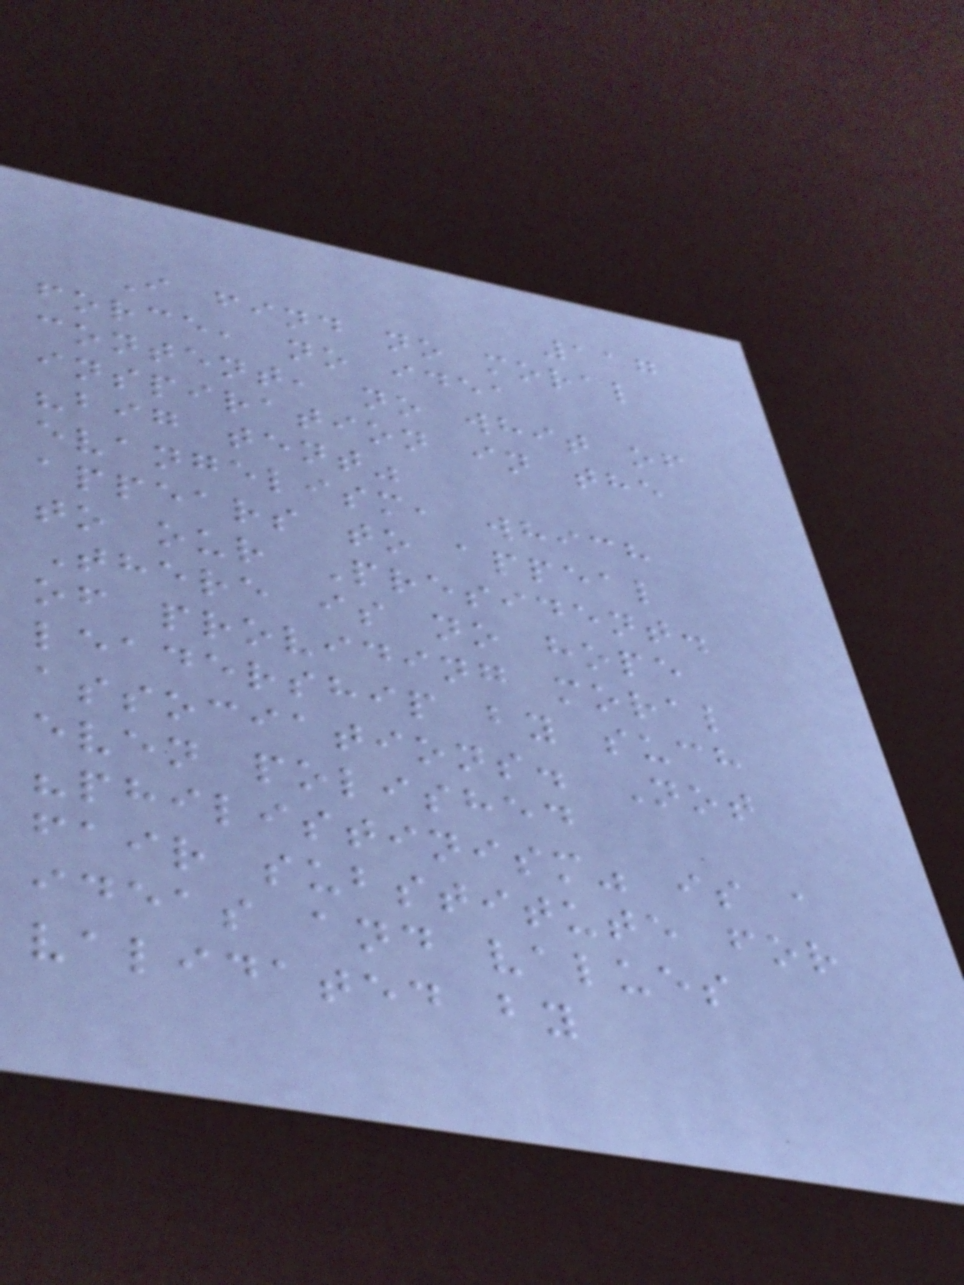117
I find no moral
force, no idea
content, no whit of
inspiration in the
"big tent"
evangelism, which
appears to appeal
to our President.
There is no hope
of providing moral
leadership by such
associations. Not
even polished
"philistinism" is a
fair substitute for
ideas and values
validated by
